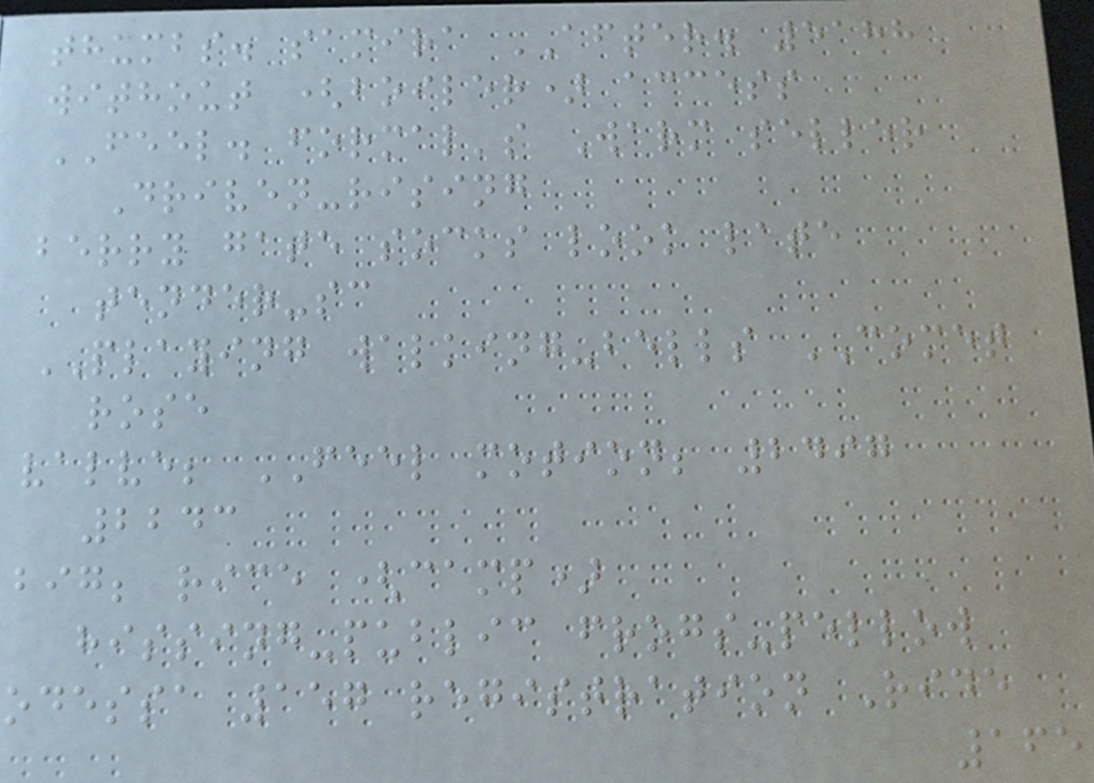thumbs. samira AFTER. 5188
without (boiler) access
FEEL. formal's Warm seller
Driven-rising
berry gate socks look late
tender-sc
PLAYING walking-bells COMET
rose
valve; FEEL motion; 2497
2243
big; rice (camp)
hissing-public frogs-pellow
odessa 157 registration Ride
165
